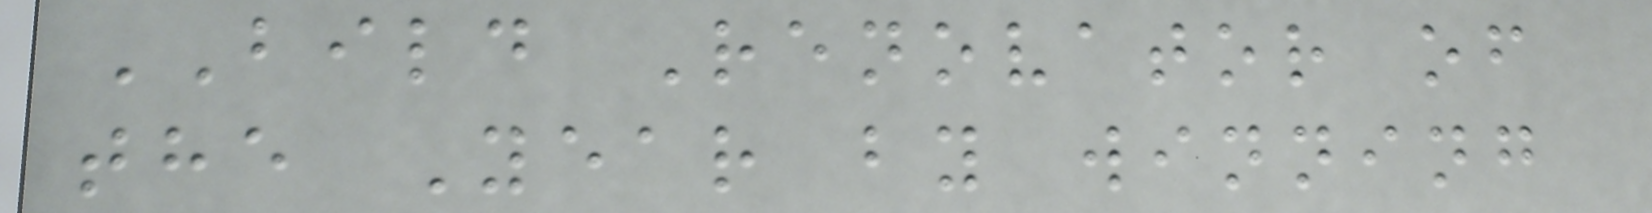BILD Renovator of
the Year by winning
